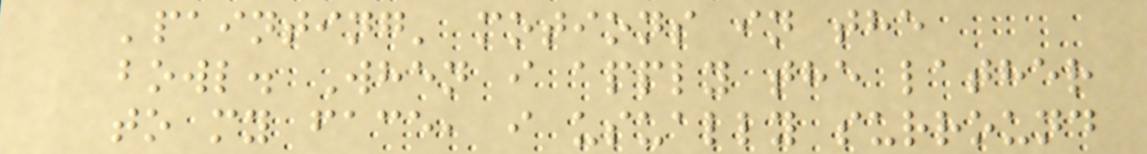'painting' motions in the
bowl. When i apply the lather
to my face, i usually surround
